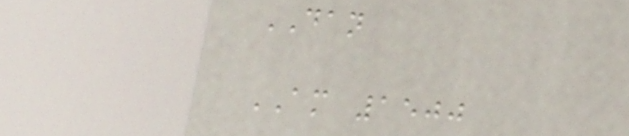DAN
AM 1500
